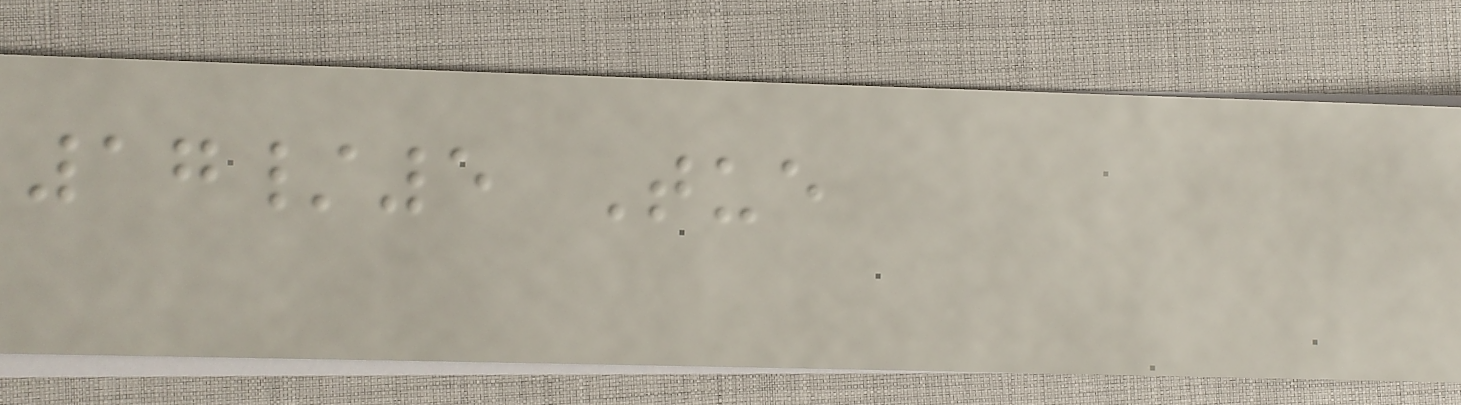17/5 Tue
